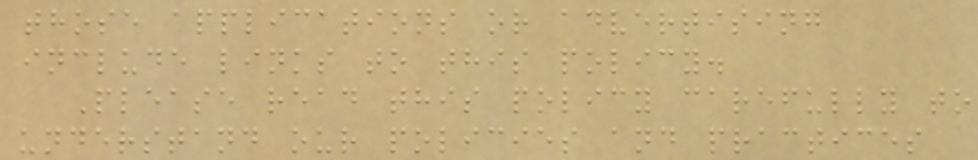those applications or advertising
include links to this policy.
Please read this policy carefully to
understand our policies and practices
